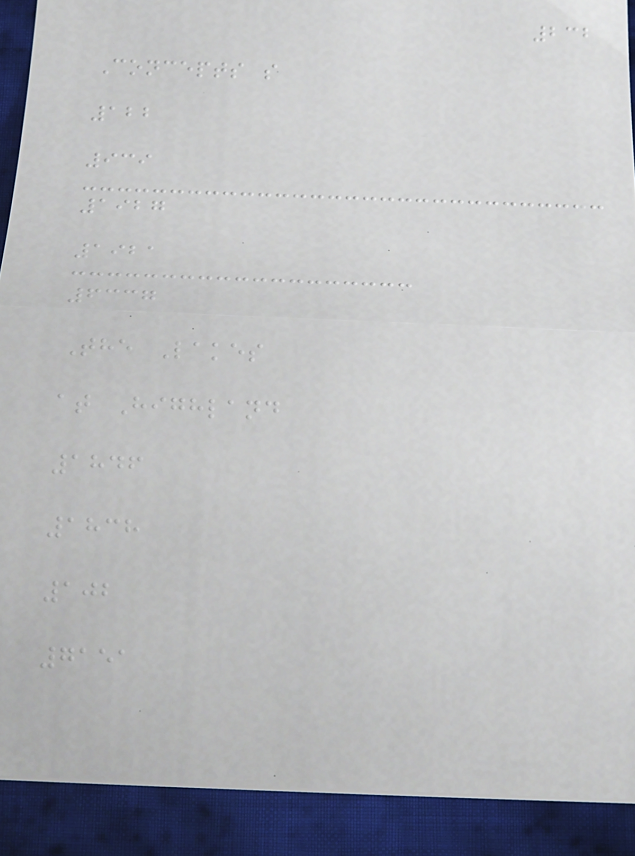232
Concepts s
122
939
1927
1921
6337
The Lakes
at Highland
1846
1838
102
7151
